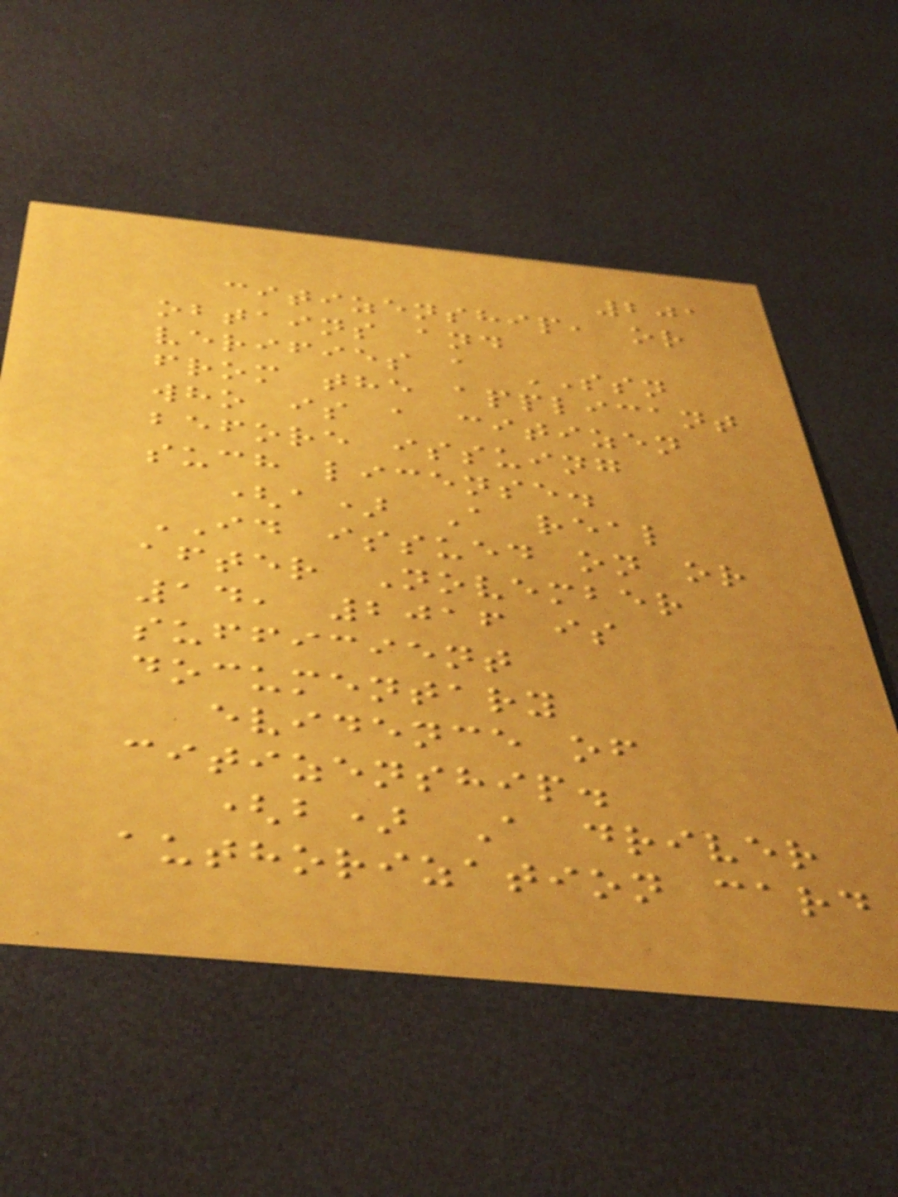201
citizenship, or
obtains and
verifies a SSN
from the applicant
who is a citizen
before issuing
such license.
(a) A real
ID issued on or
after November
14, 2016 is
sufficient
documentary
evidence of
citizenship.
(b) A driver
authorization card
